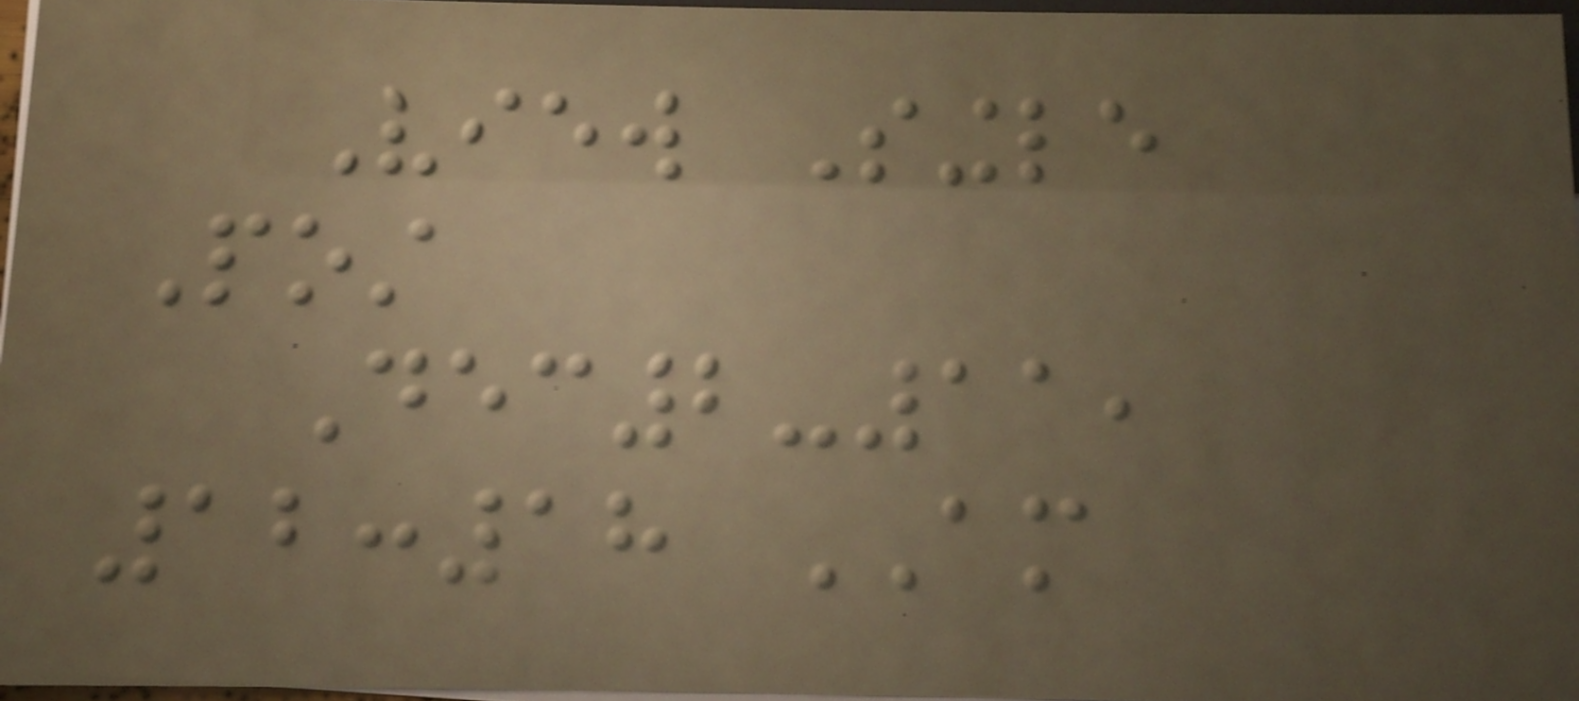View Single
Post
Dec2-11,
12:18 AM
